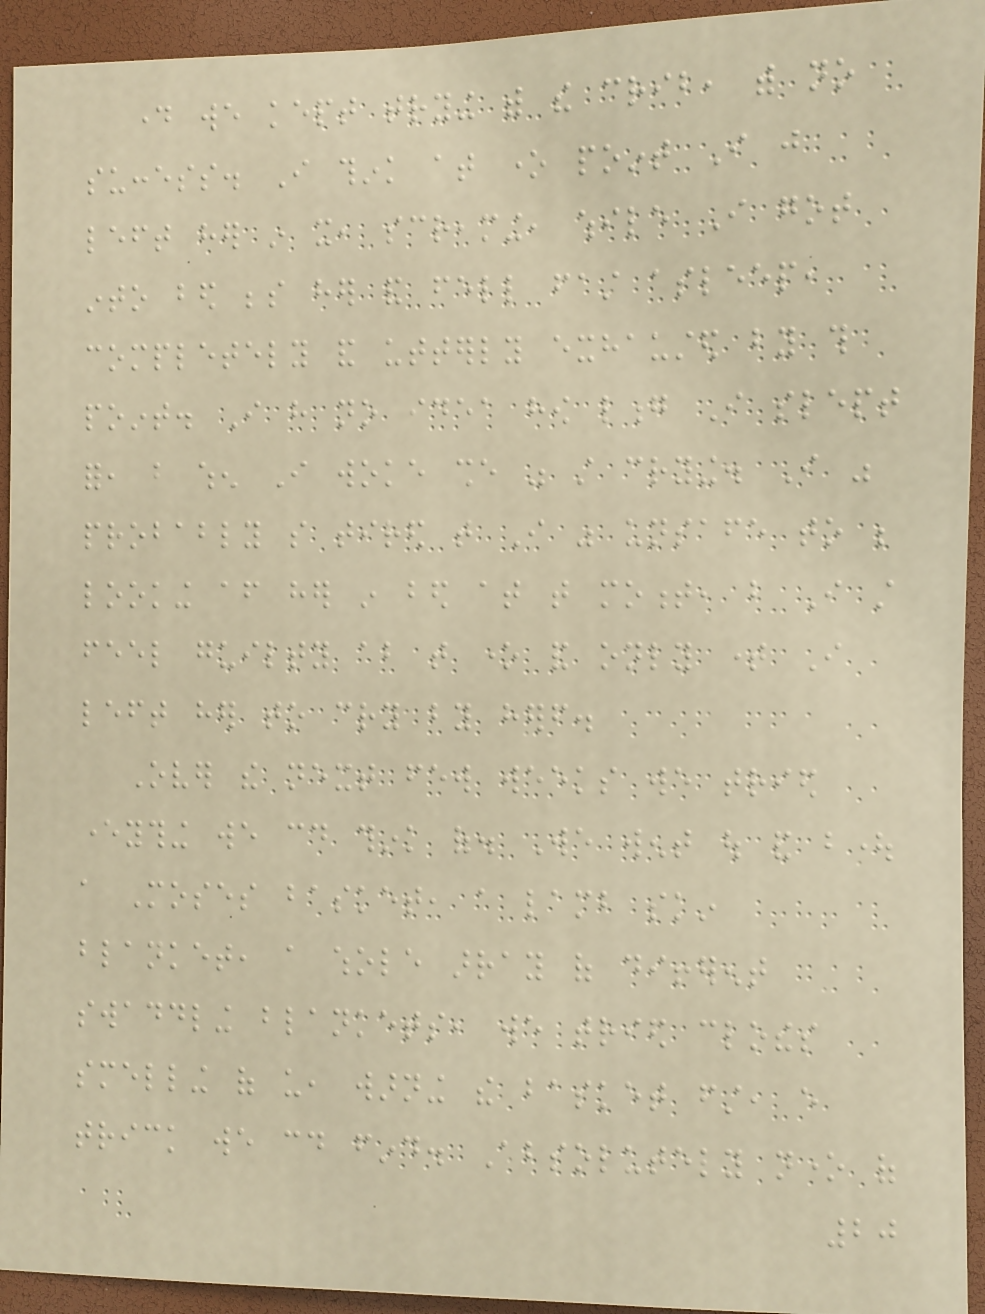day we kept trying with the crib, with no
success. I think at one point I just
left her in it, screaming, while I got
into bed beside her and fell fast asleep,
completely and utterly exhausted by this
point. I have no idea how long I slept
for, but when I woke she was still crying. I was
probably so tired that I was unsafe to be
looking after her in bed at that moment, but I still
feel guilty about that one and only time I
left her to cry by herself.
Over the next few weeks we tried
everything we could think of. We went out and bought
a Moses basket, a lamb skin
blanket, a whole array of different
swaddling blankets, we tried clothes
smelling of us, warning the basket first, every
trick we could find. Absolutely none of
20
